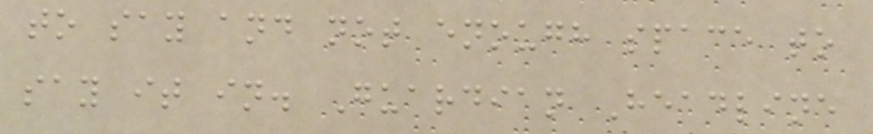to say and not enough space to
say it in. Guardian Headline
